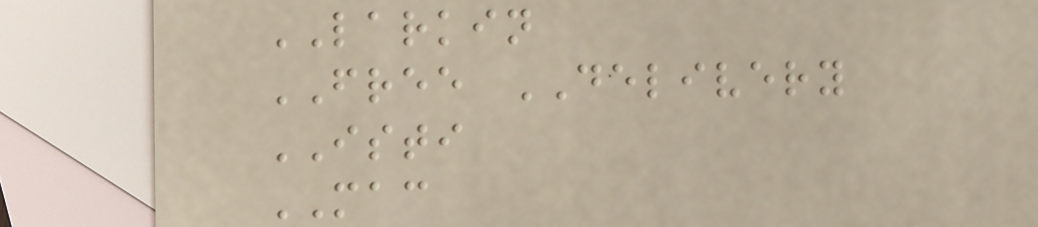LARKIN
FREE DELIVERY
ISTI
MAC
